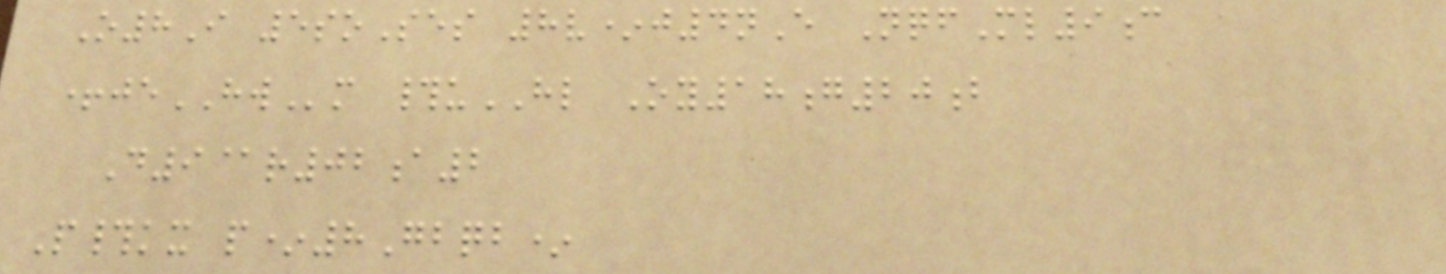O8I 5soSes 8v*j4nE NqfMl9c
+jeHWm #uHL Oy18g20b
D9@r02a2
P#kx p*8Gbqb*
